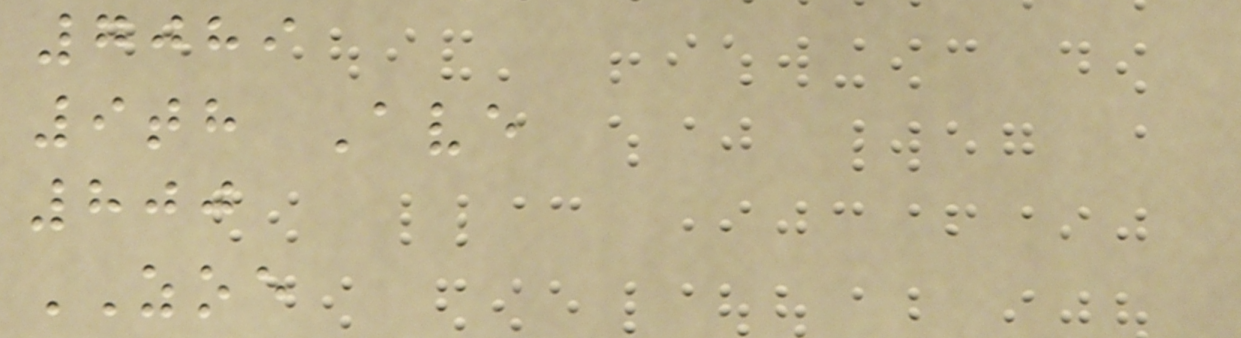7089
9th Ave
800
ZOE
